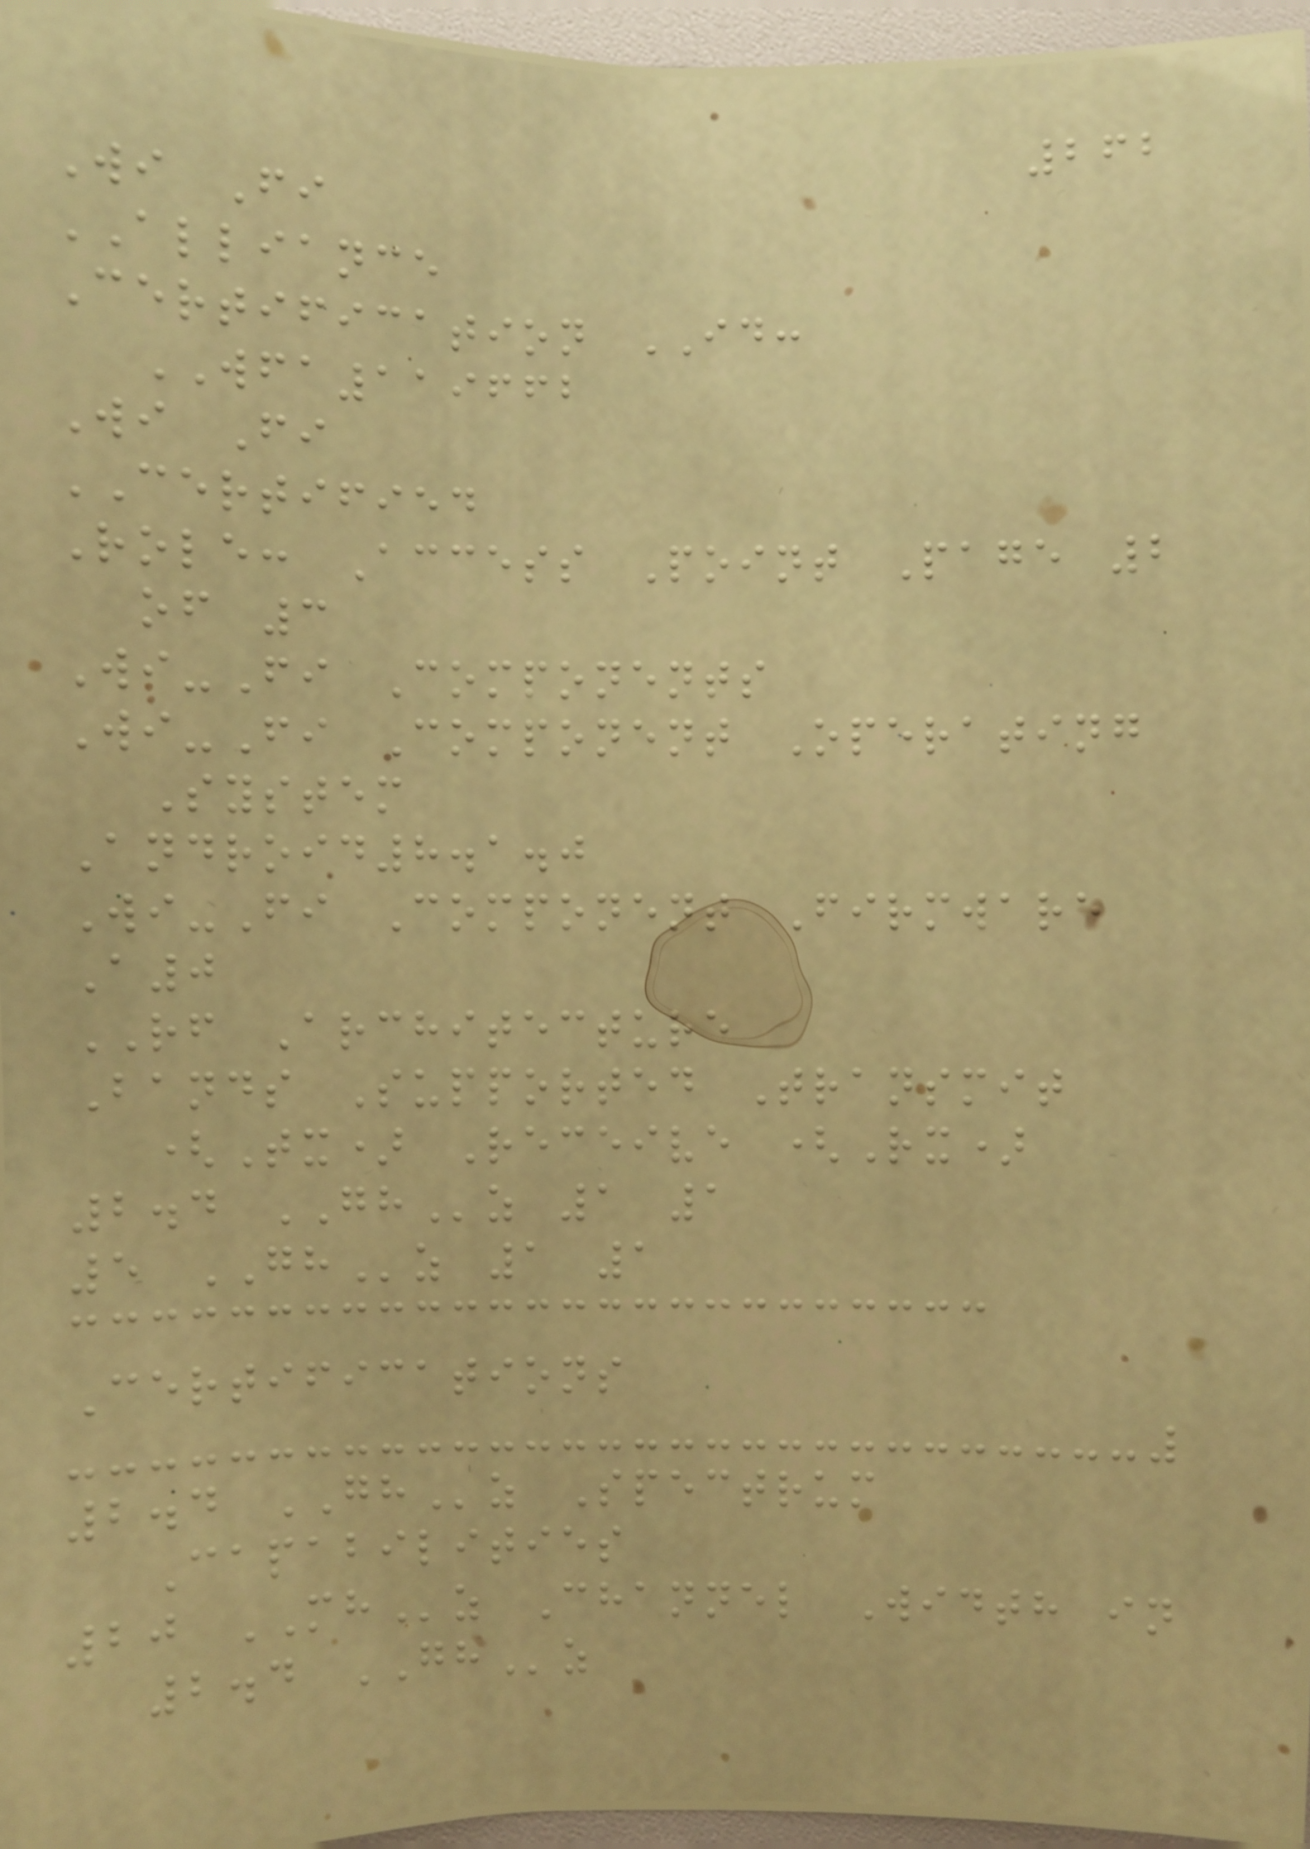262
Wi Fi
ALLIANCE
Certification ID:
WFA119662
Wi Fi
CERTIFIED
Role: Access Point Page 2
of 3
Wi-Fi Components
Wi-Fi Component Operating
System
Android8.1.0
Wi-Fi Component Firmware
A0
RF Architecture
Bands Supported Transmit
(Tx) Receive (Rx)
2.4 GHz 1 1
5 GHz 1 1
Certifications
2.4 GHz Spectrum
Capabilities
20 MHz Channel Width in
2.4 GHz
